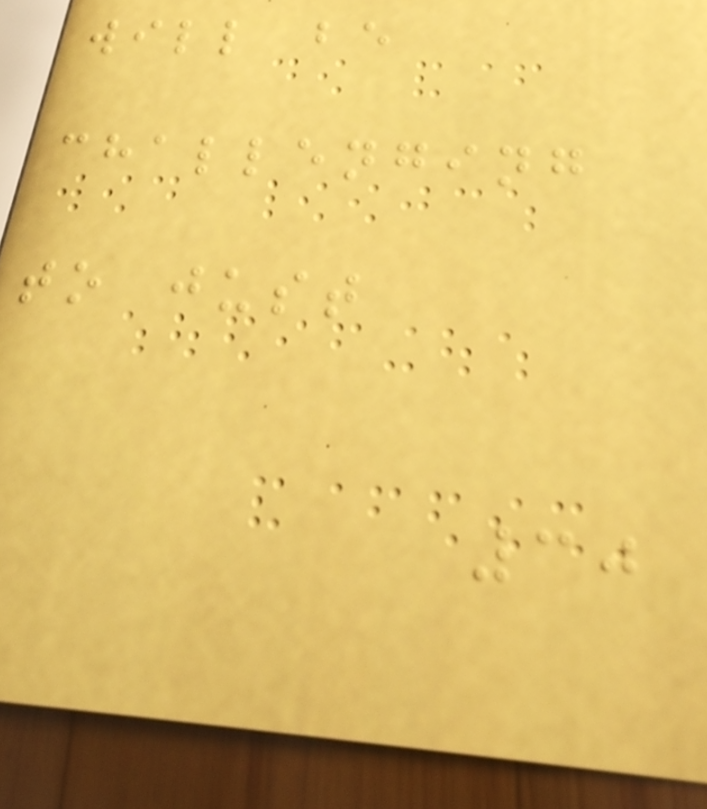will be
challenging
to just
30
